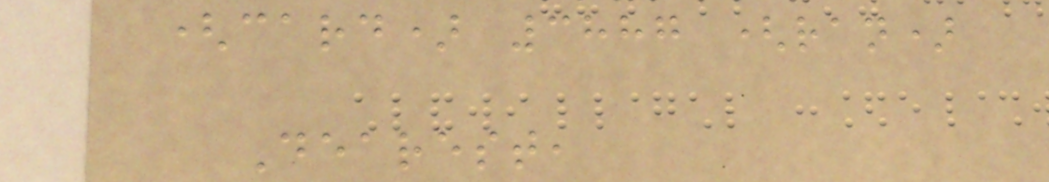(card) 3887 (ran)
Dearest,
